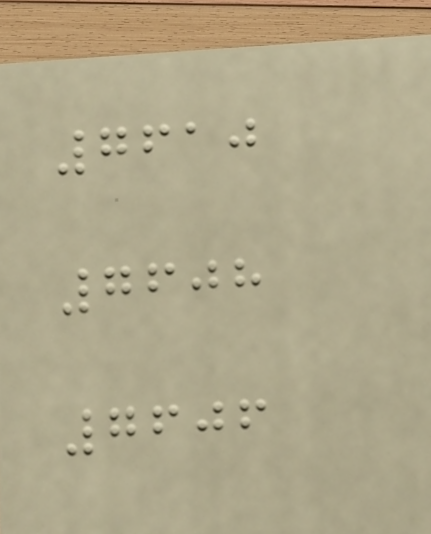7610
7608
7606
